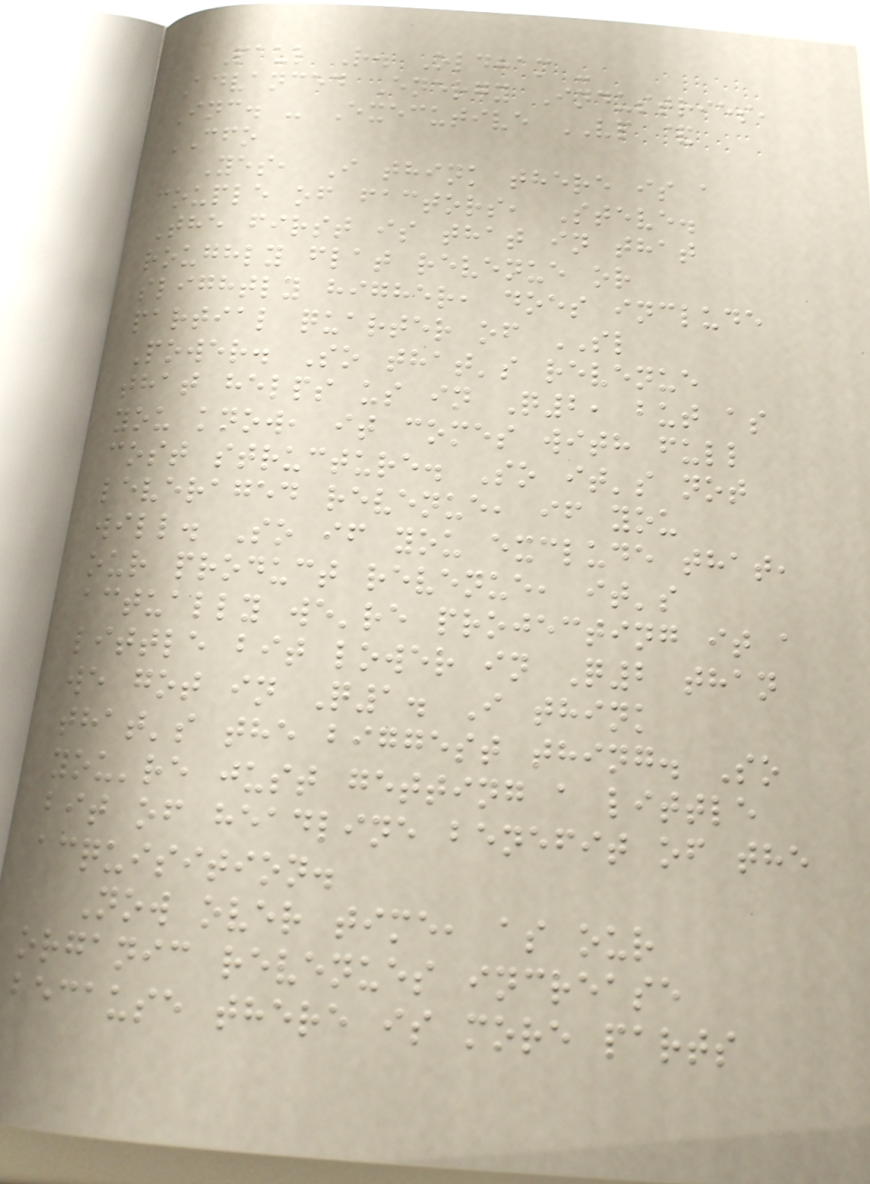Paul R. Oldham -
Advanced Energy Industries,
Inc. - Executive VP &
CFO
Yes, I think there is a
couple of factors, Steve.
The first is that in that
roughly flat revenue or
slightly higher, does include
partial quarter of SL
Power. So that's revenue
that helps us in Q2, but as
you know, it comes with full
cost structure. So it's not
leveraged revenue, if you
will. So if you exclude that,
our product revenue, it's
actually we're projecting it a
little bit lower in Q2 than
we got in Q1. I think
that's the biggest thing. So
you're just getting a little
bit of headline benefit of the
acquisition.
Now over time, as our
organic revenues increase
because there is more parts
